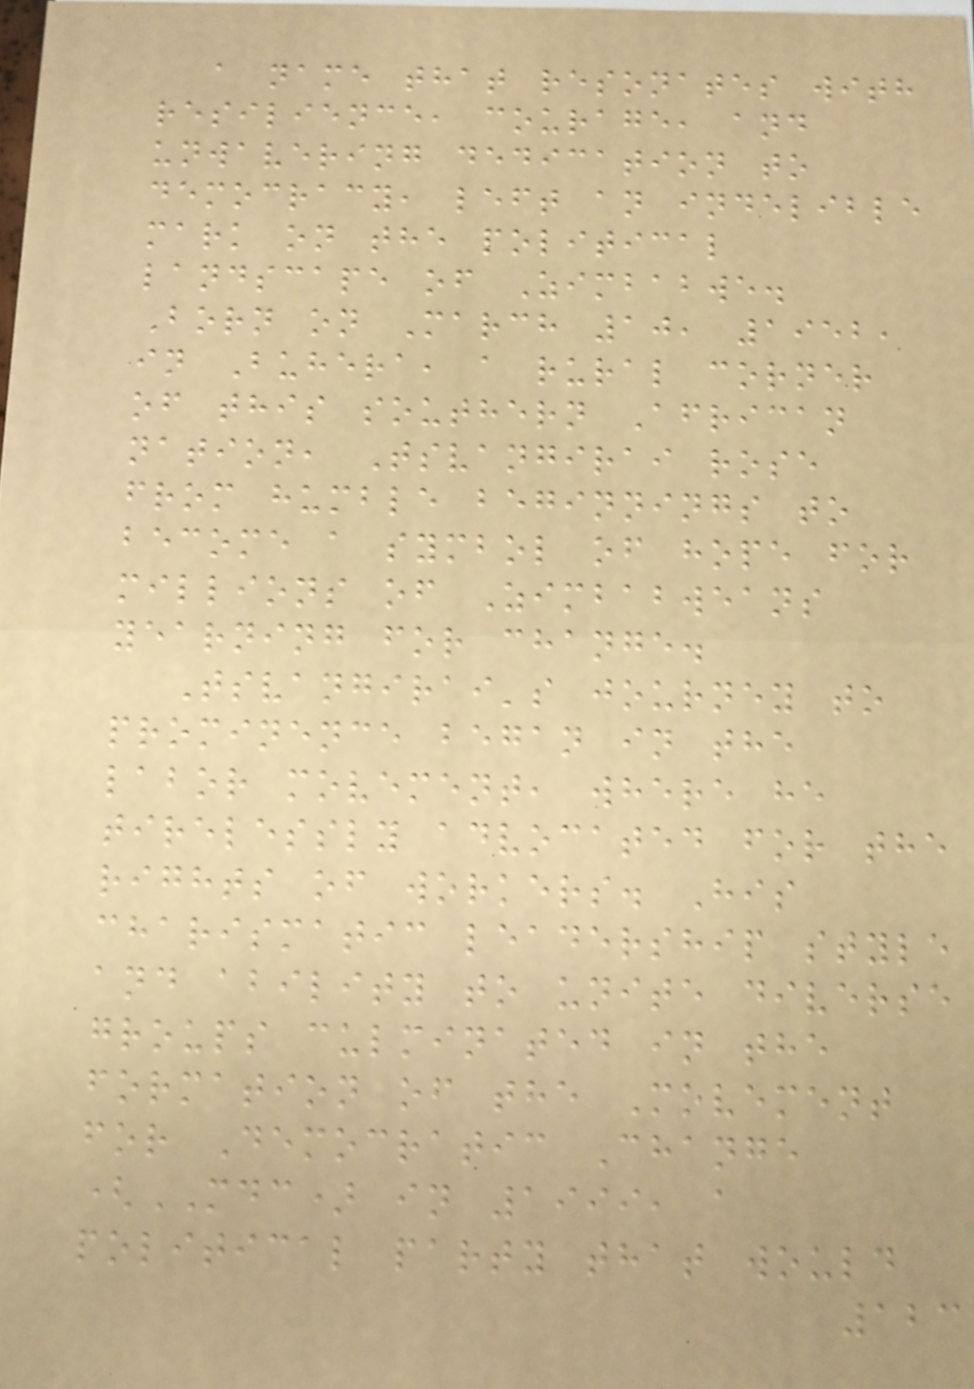a name that resonates with
resilience, courage, and
unwavering dedication to
democracy, left an indelible
mark on the political
landscape of Zimbabwe.
Born on March 10, 1952,
in Buhera, a rural corner
of this southern African
nation, Tsvangirai rose
from humble beginnings to
become a symbol of hope for
millions of Zimbabweans
yearning for change.
Tsvangirai's journey to
prominence began in the
labor movement, where he
tirelessly advocated for the
rights of workers. His
charismatic leadership style
and ability to unite diverse
groups culminated in the
formation of the Movement
for Democratic Change
(MDC) in 1999, a
political party that would
123
